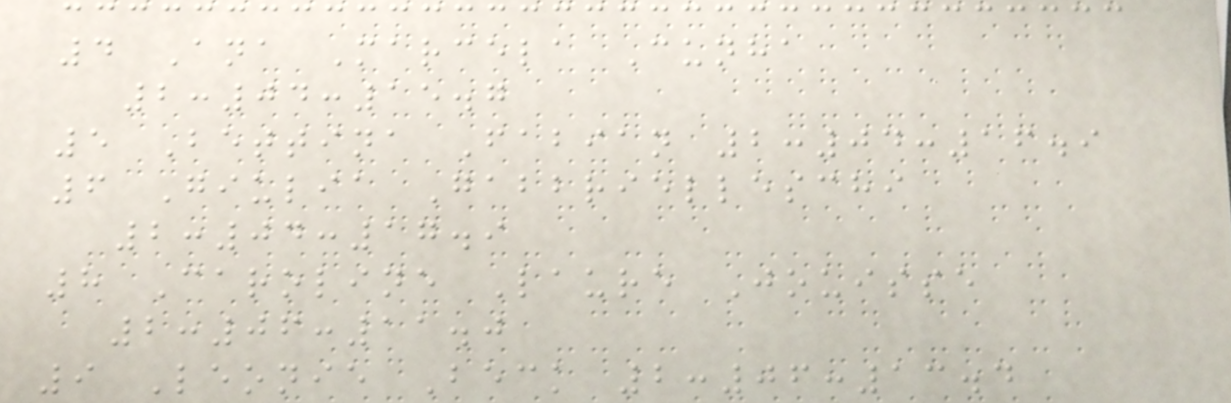4 Ana Marcela Cunha
2:04:15.7
5 Bettina Fabian 2:04:16.9
6 Giulia Gabbrielleschi
2:04:17.9
8 Caroline Laure Jouisse
2:06:11.0
9 Leonie Beck 2:06:13.4
